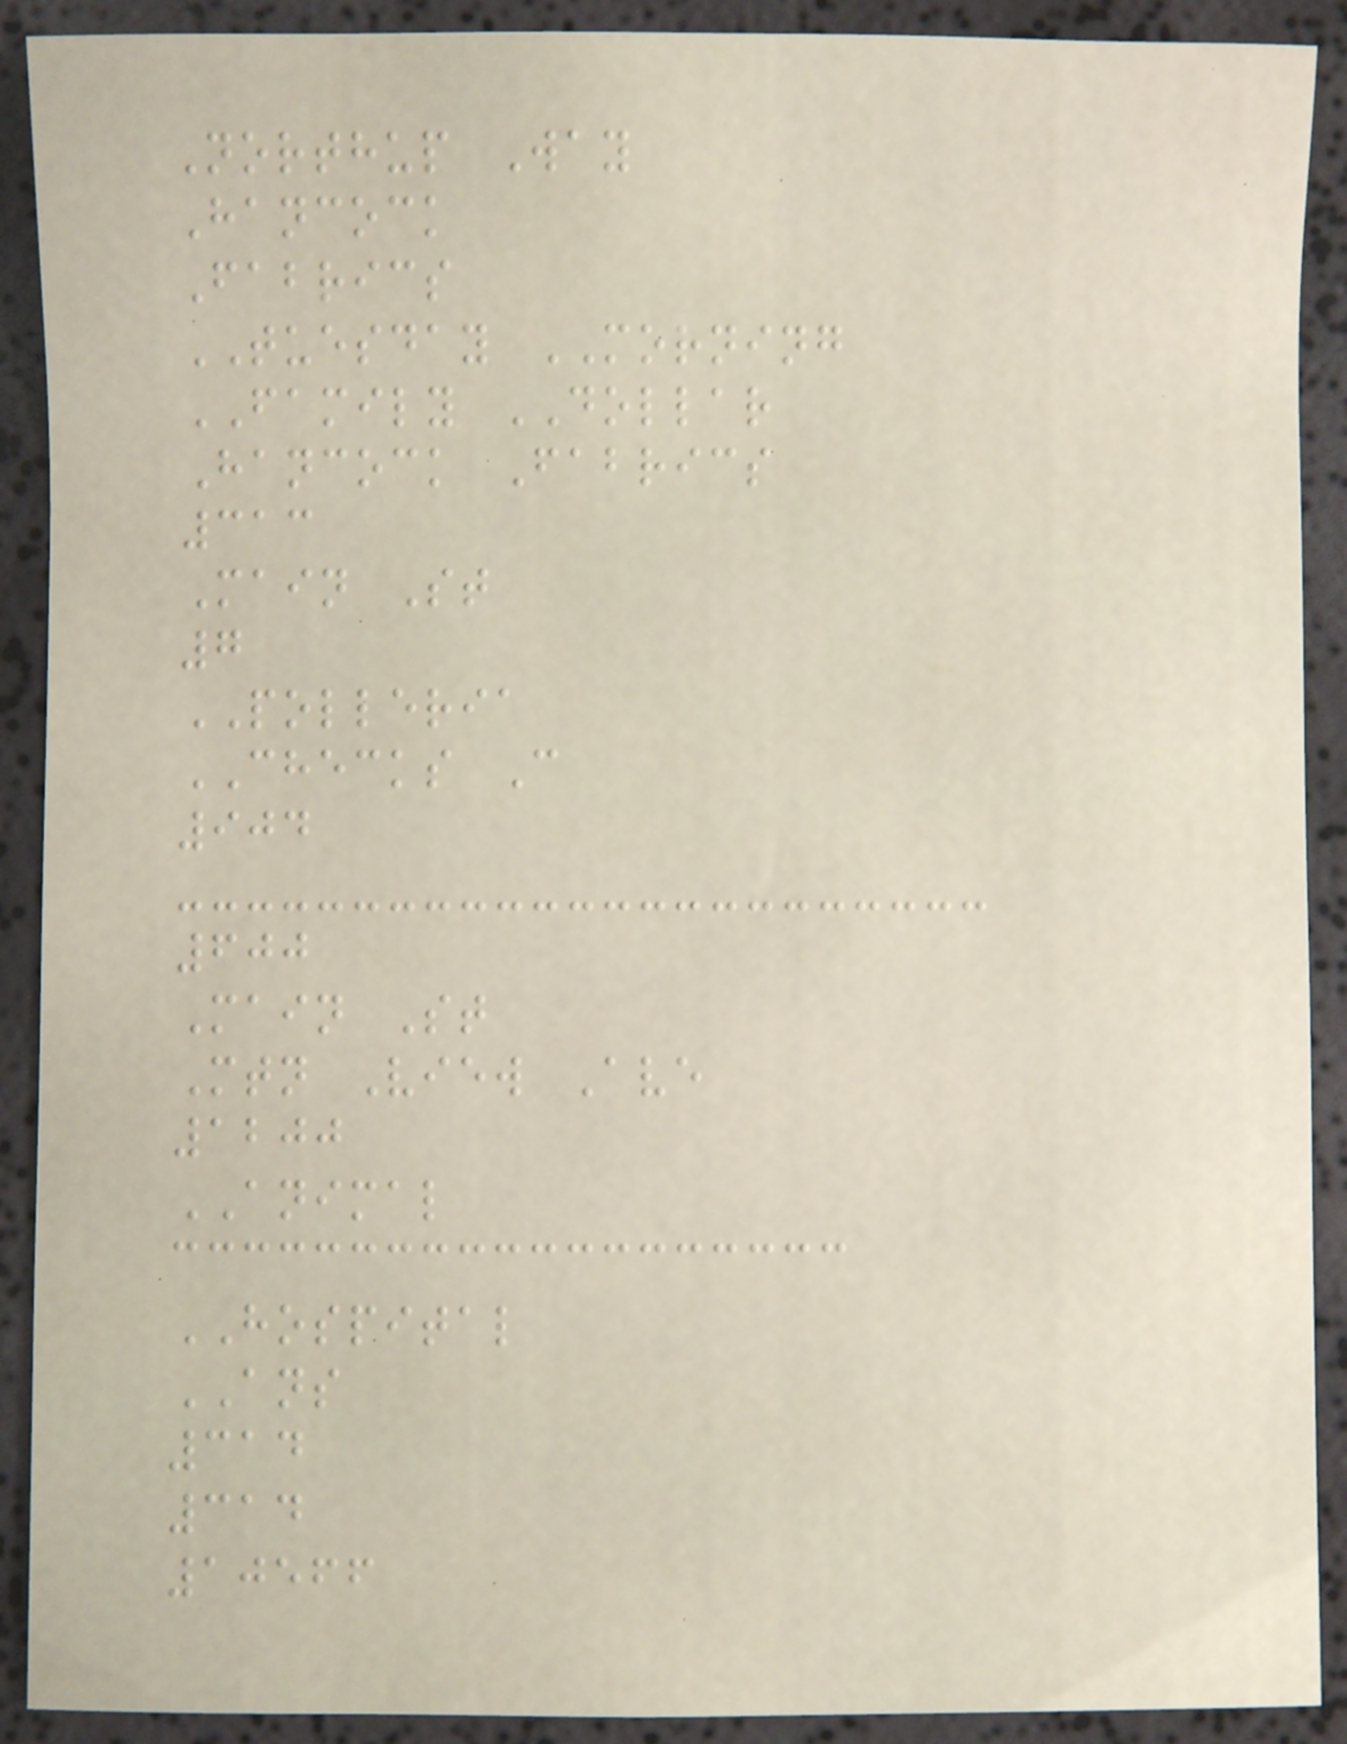Northup Way
Hancock
Fabrics
TUESDAY MORNING
FAMILY DOLLAR
Hancock Fabrics
313
Main St
7
POLLERIA
CHECKS C
904
600
Main St
Mtn View Ave
1200
ANIMAL
HOSPITAL
ANS
314
314
10566
